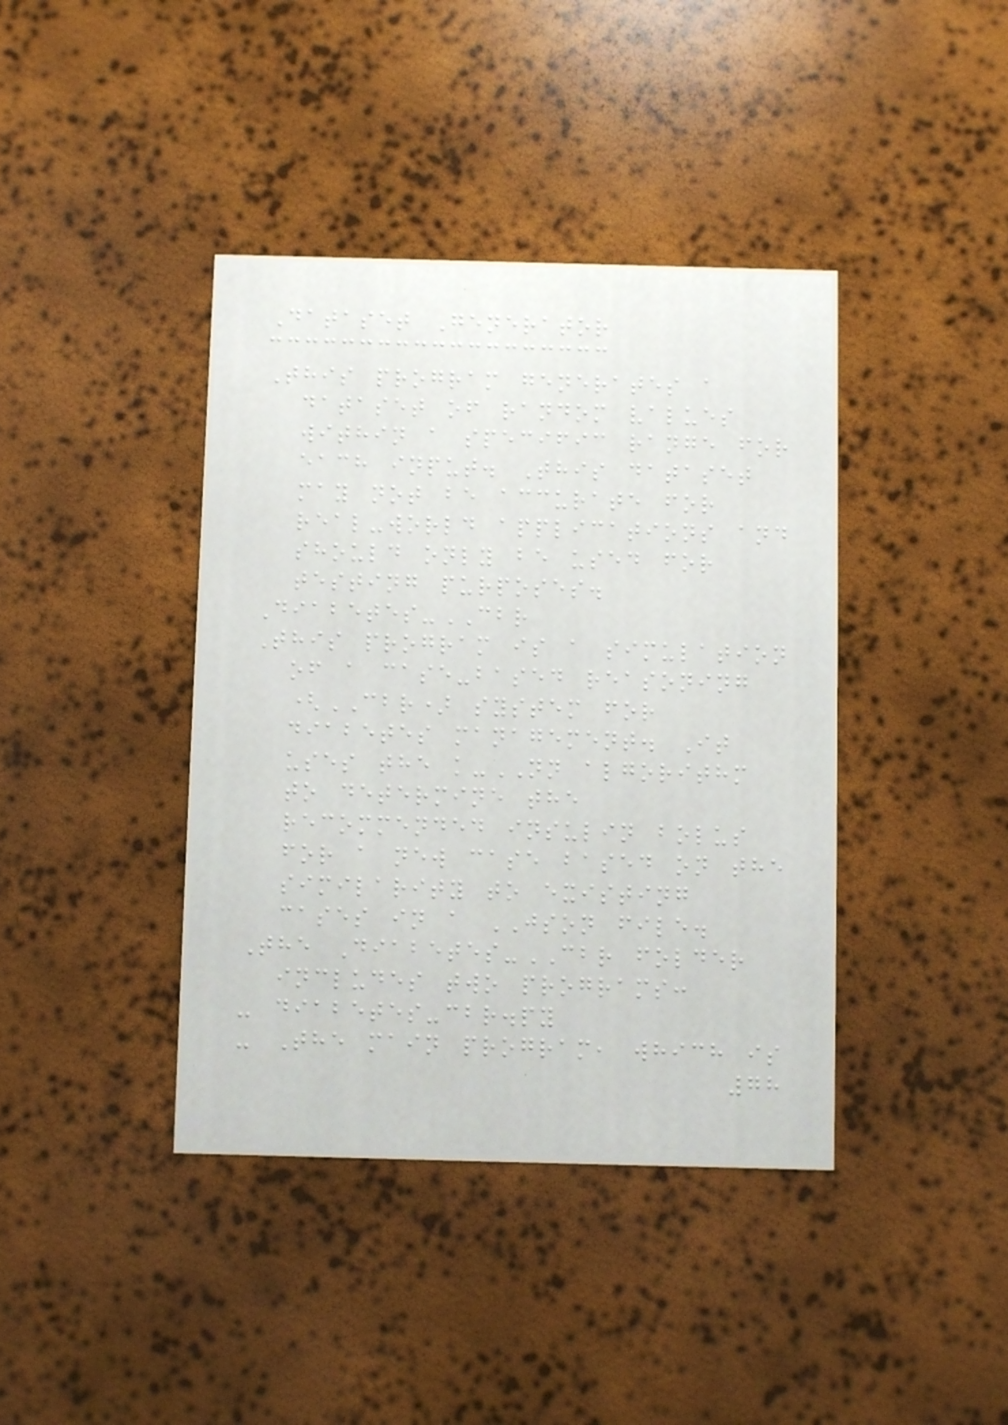Dataset Generator
This program generates a
dataset of random values
within a specific range for
each input. This dataset
may not be accurate for
real-world applications and
should only be used for
testing purposes.
Diabetes-CBR
This program is a simulation
of a case-based reasoning
(CBR) system for
diabetes management. It
uses the k-NN algorithm
to determine the
recommended insulin bolus
for a new case based on the
similarity to existing
cases in a JSON file.
The Diabetes-CBR folder
includes two programs:
- diabetes-cbr.py
- The main program, which is
78
